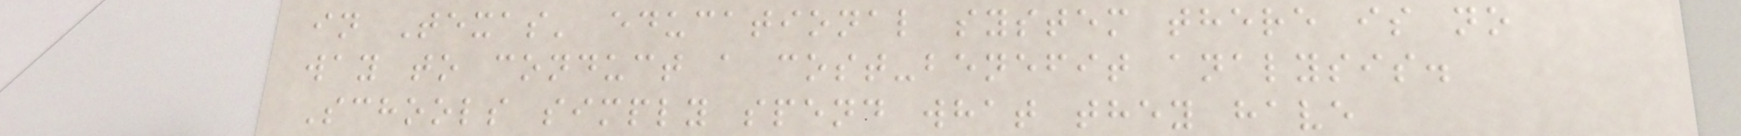in Texas' educational system there is no
way to conduct a cost-benefit analysis.
Schools simply spend what they have
